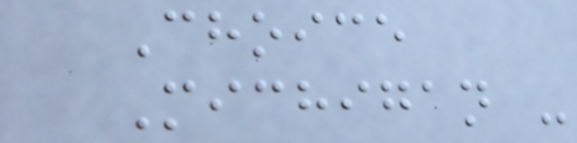Choice
Michigan -
